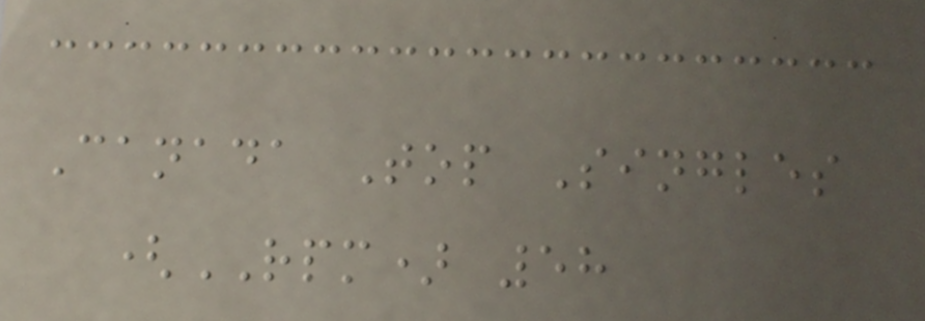Canada Top Singles
(RPM) 58
